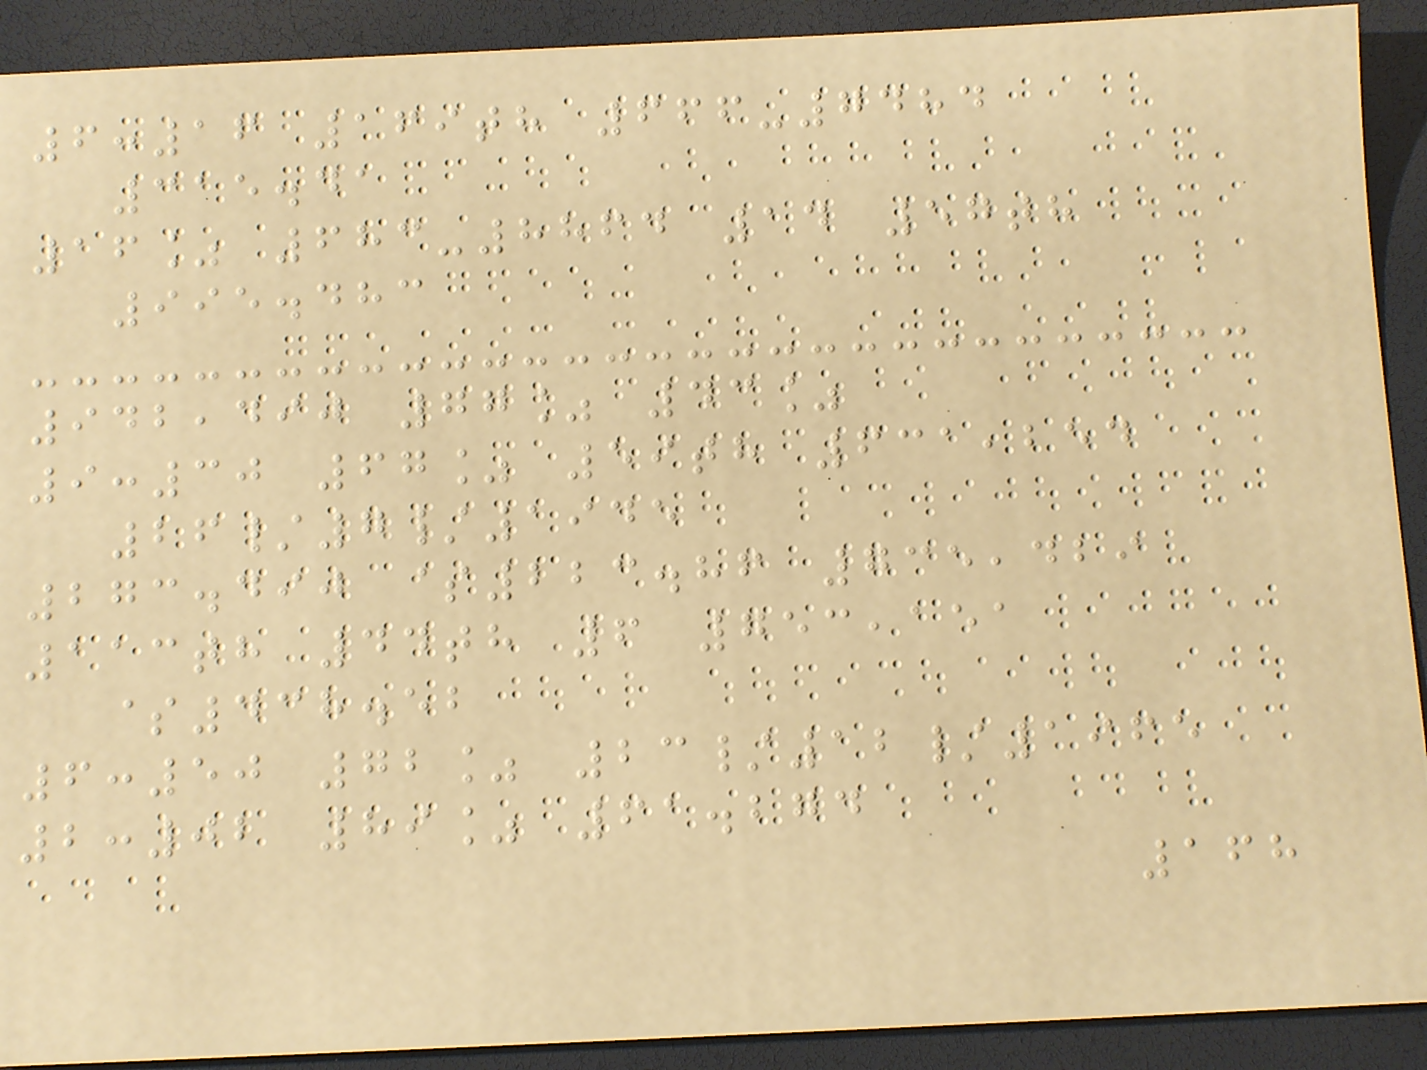6:16 169th 666-7484
315.41
16% 683-8864 14 57th
995.483
942,490 77% 43%
9:30 67% 59th 631,254
26/7/1945
273.490 $223.86 735,429
113th 44th 6 753,151
$438.52
6:50 72% 23/12/1965
2:02 89% 61.274
168
